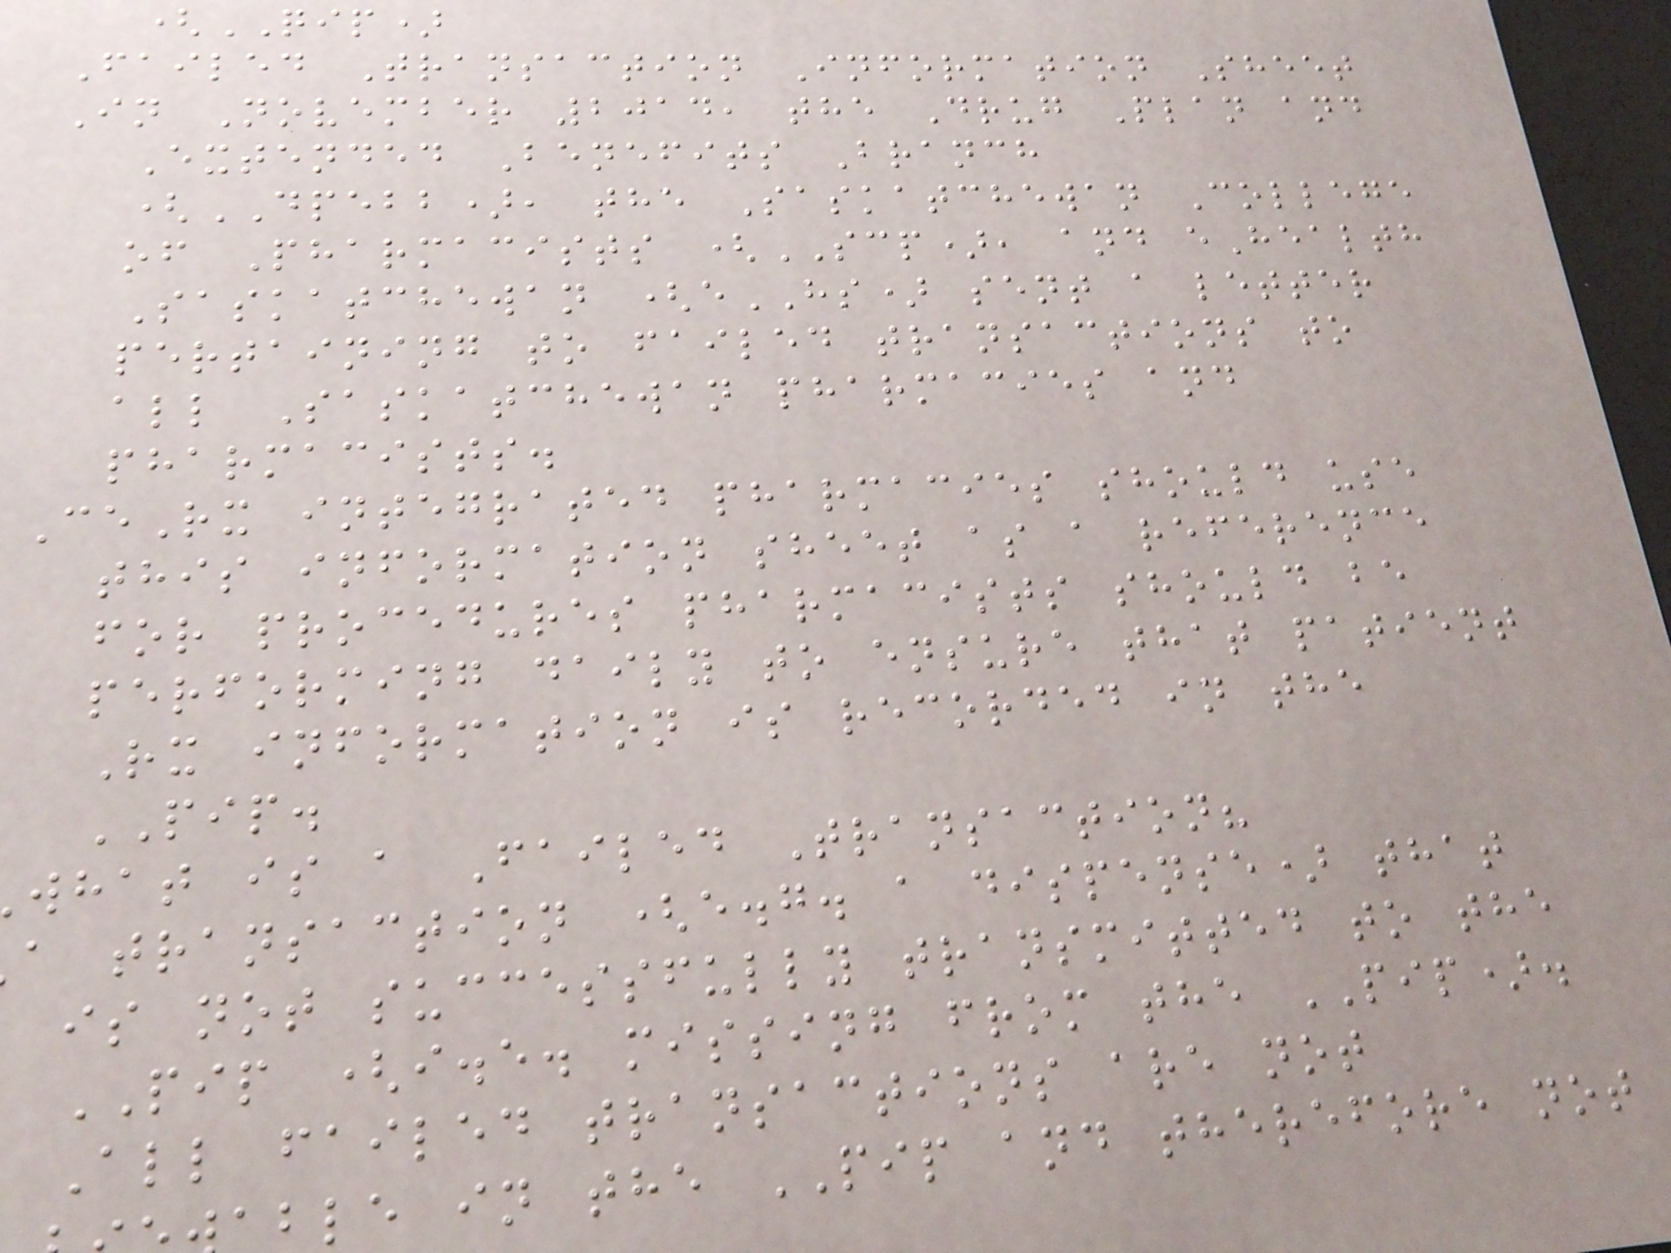(QIP)
Failed Transaction Information Sheet
In November 2014, the Drug Plan and
Extended Benefits Branch
(DPEBB), the Saskatchewan College
of Pharmacists (SCP), and eHealth
Saskatchewan (eHS) sent a letter
pertaining to failed transactions to
all Saskatchewan pharmacies and
pharmacists.
CeRx integrated pharmacies should use
this information sheet as a reference
for procedures pharmacists should be
performing daily to ensure that patient
Rx information is recorded in the
PIP.
what is a Failed Transaction?
a transaction (e.g. a dispense) that
is not successfully transmitted to the
PIP (i.e. missing from the PIP).
All failed transactions are not
ble in the PIP and therefore not
